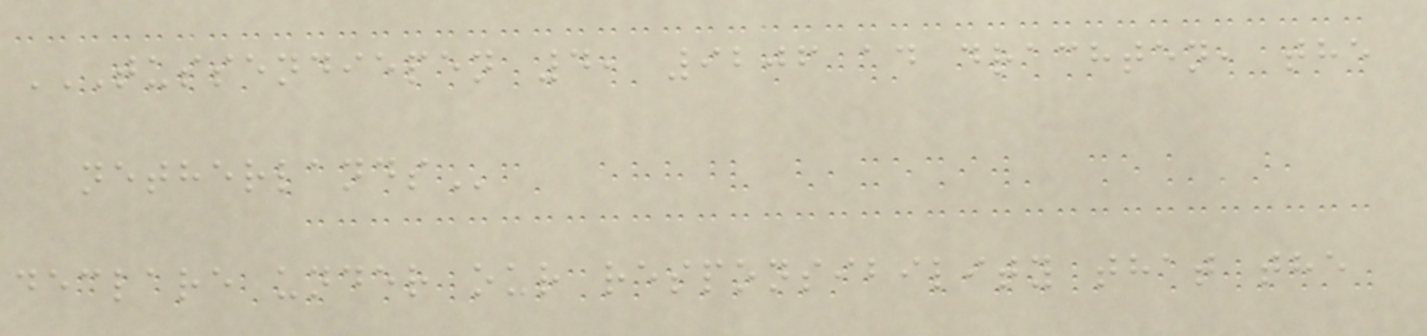TUSSENDIEPEN 4, 9206 AD DRACHTEN, THE
NETHERLANDS
declare under our responsibility that the
